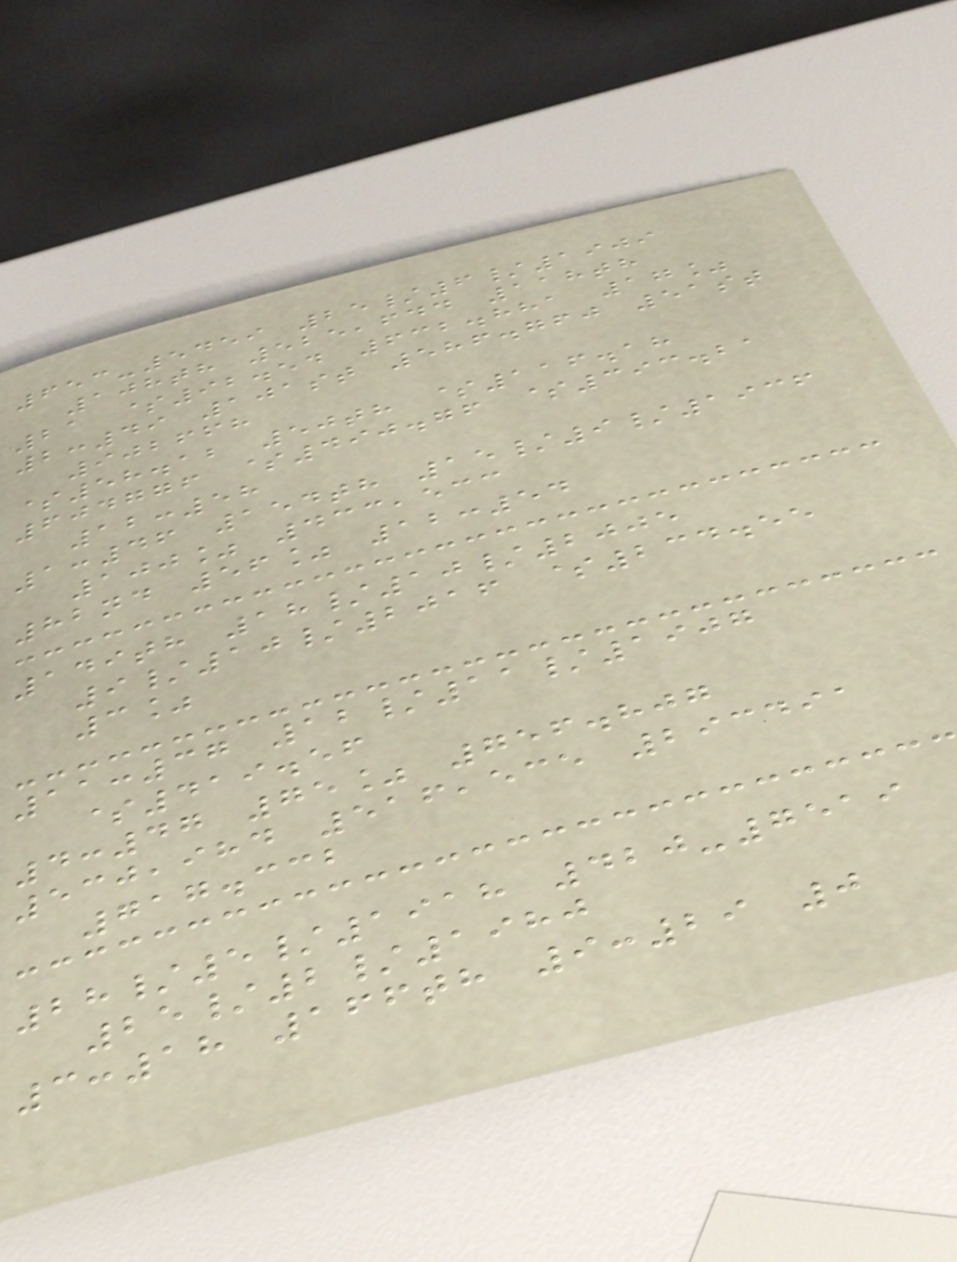653-5459 25/6/1909
108th 525,644 118th
21 $92.54 632.881 17%
2:49 101st 586.760 51st
902668
$58.12 50th $116.18
604776 $490.76 $393.21
12:58
1:46 154th 15/9/1936
100% 433,533
82nd 56% 12:54
149th 18/10/2005
9/10/2016 $234.55
3%
11:37 12/11/1907
$419.56
4:47 75% 756.807
530,984 516,535 293491
717.332
28/5/1918 420-7519
25/2/1980
3:18 166th 9:29 0
